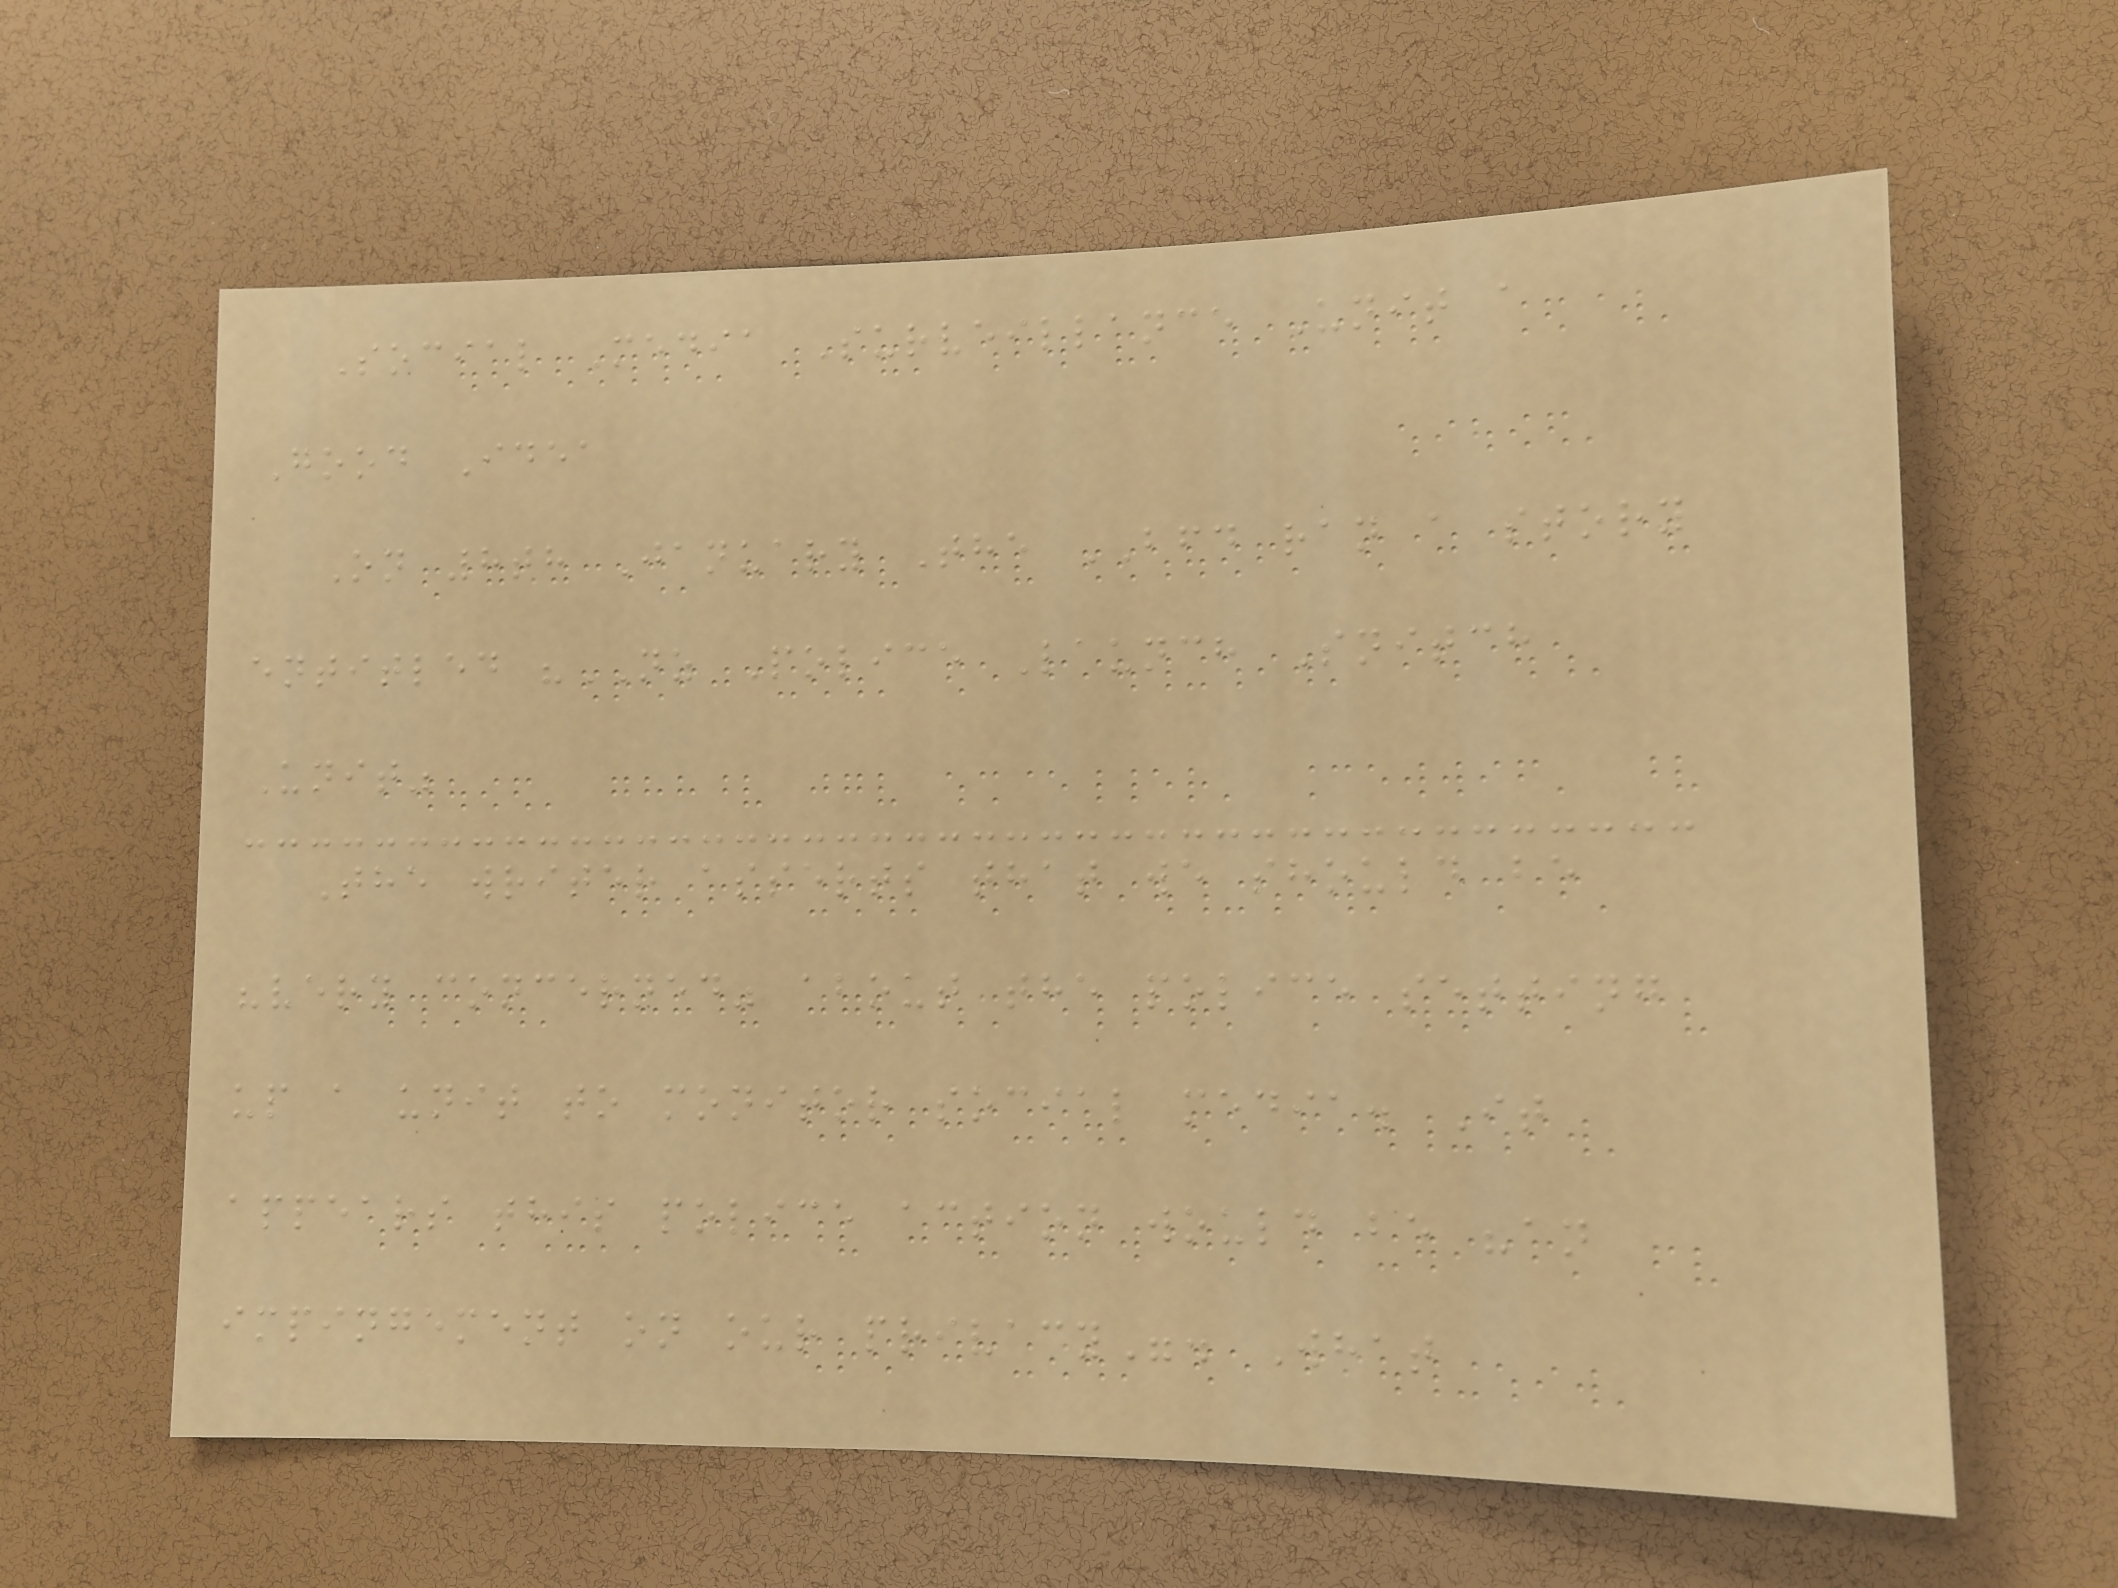Social Media Surveillance Unit a
Good Idea
On 8th January The BFD ran a story
entitled "NZ Police Launch Snitch
Unit"
The writer asserts that we should be
"very concerned" about the police setting
up a unit to monitor social media. It
appears this police action would be "an
impingement on our privacy". What
